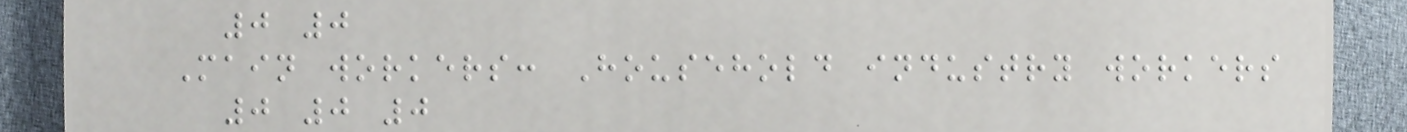0 0
Main workers: Household industry workers
0 0 0
